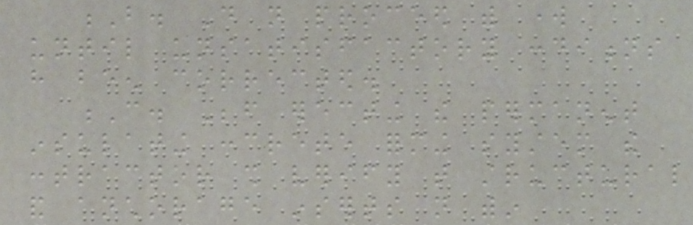B. Do not proceed with work
until unsatisfactory conditions
have been corrected.
C. Before erecting the permanent
insulating concrete forming system the
contractor shall verify that structural
and anchorage inserts not within
